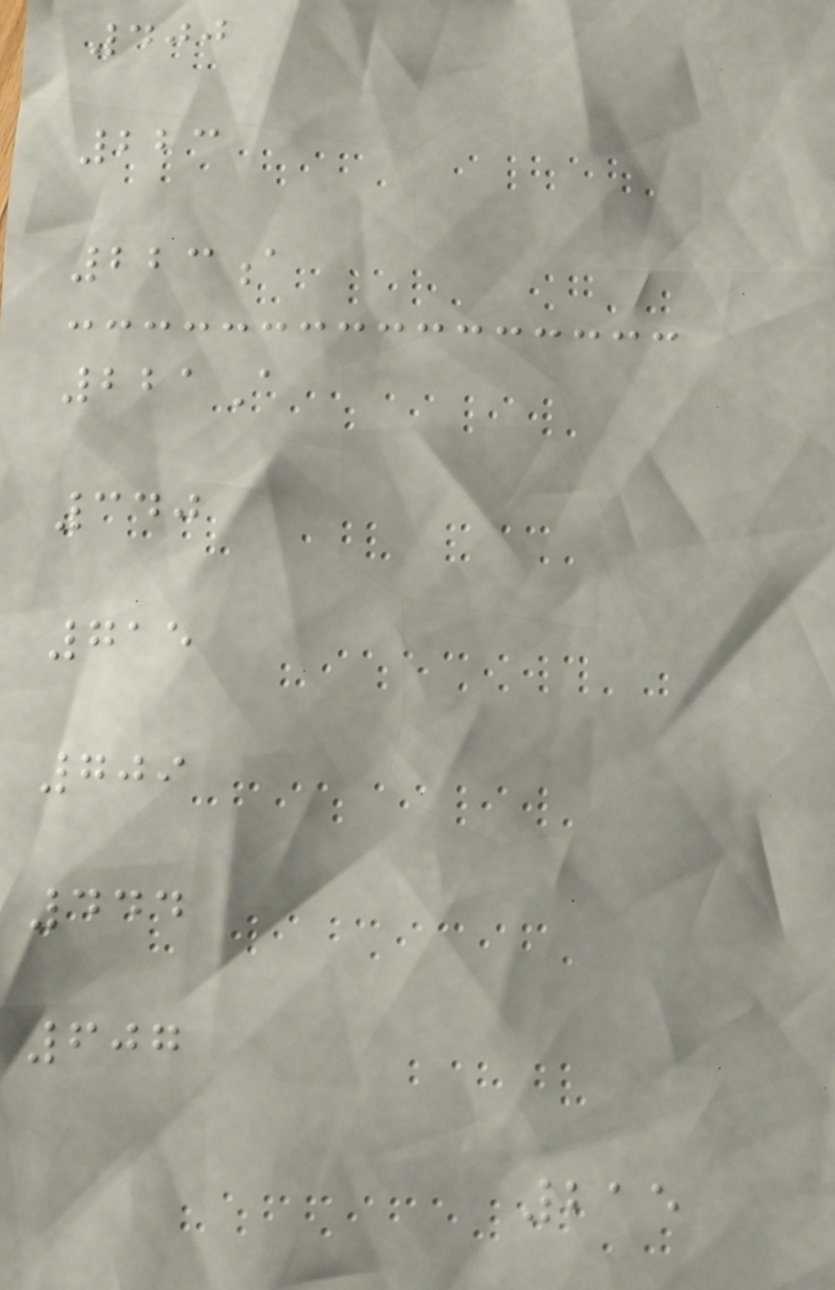400
223
223a
221A
340
715
709
444
607
215
